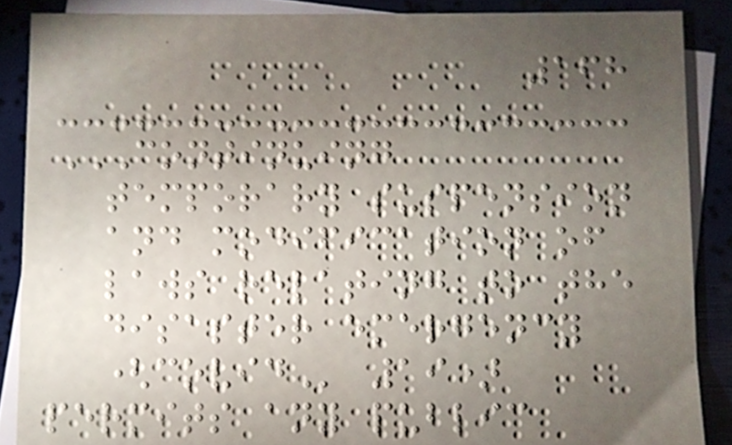168
CONTINUING
TEMPORARY SUSPENSION
AND MODIFICATION OF
LAWS RELATING TO THE
DISASTER EMERGENCY
(COVID 19)
permits any public
